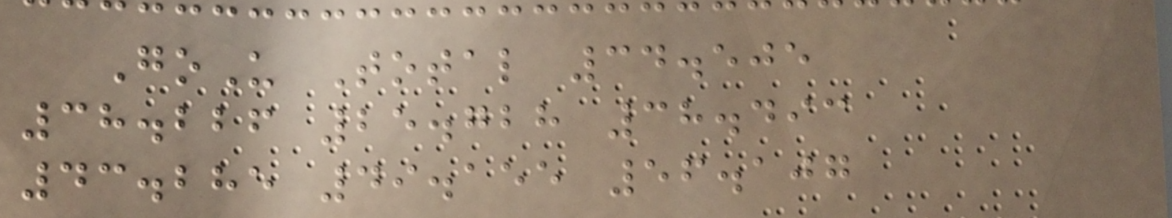GoU Total 34.505
38.226 25.728 38.493
43.285 49.155 56.107
